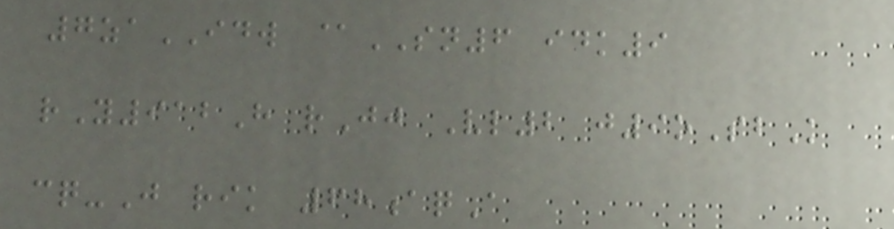7zaIDW @SN6 idk9
rY912H rJj Vl2 j9oSbK
cq-J rik 68aqA
